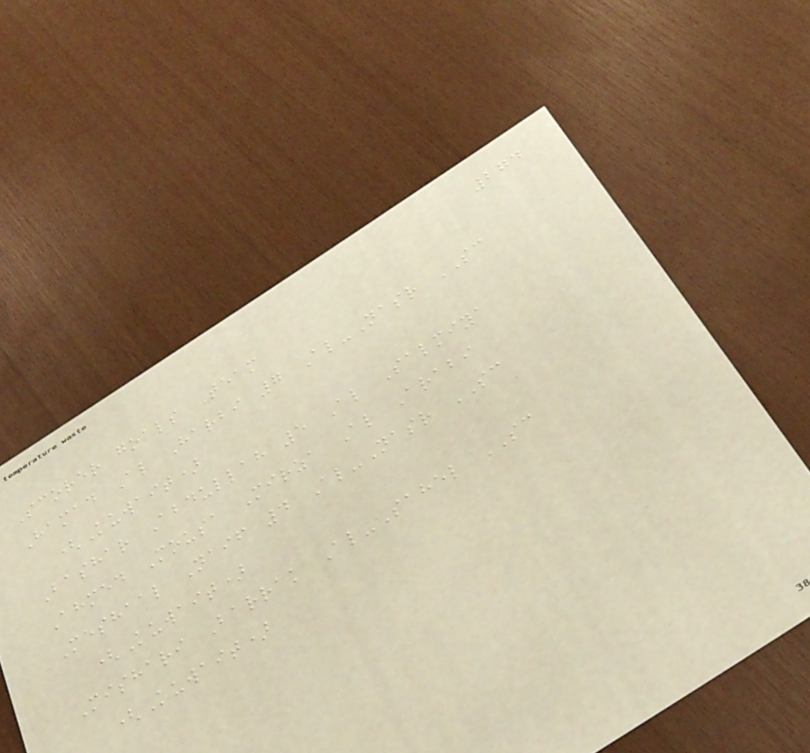274
Scorer goals Team
Hamad Al Harbi 7 Al-Nasr SC
(Kuwait)
Bashar Abdullah 5 Al Salmiya
Ahmed Mousa Mirza Al Arabi
Meshaal Naif 4 Al-Nasr SC
(Kuwait)
Mishari Barrak Al-Sahel SC
(Kuwait)
